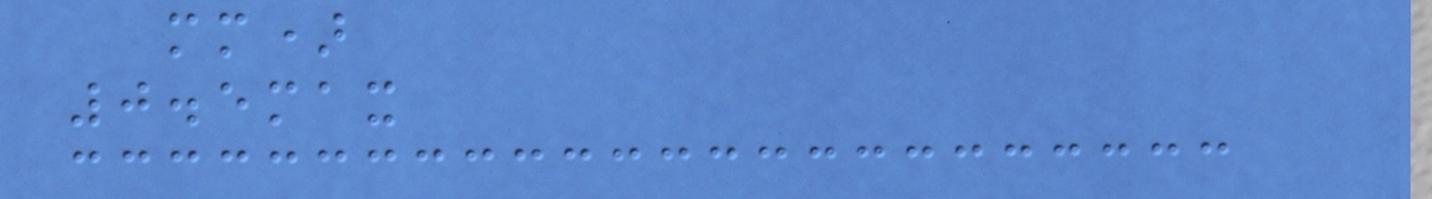mm)
0.5max
